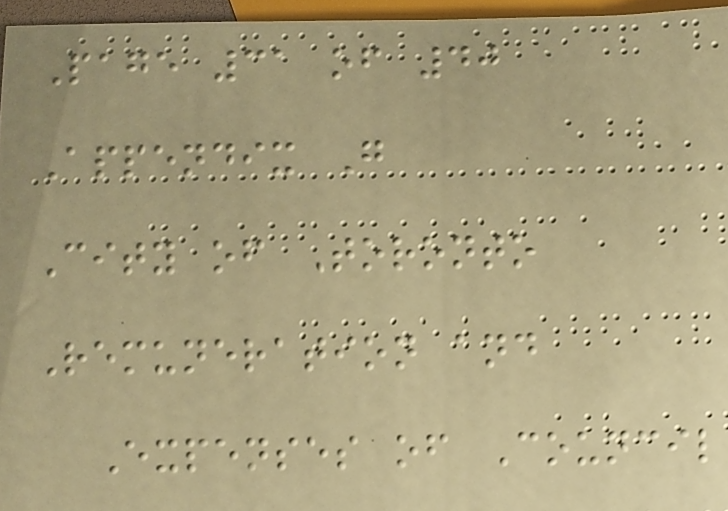Page 31 of 40
Appendix G
City of Toronto
Remuneration and
Expenses of Council
